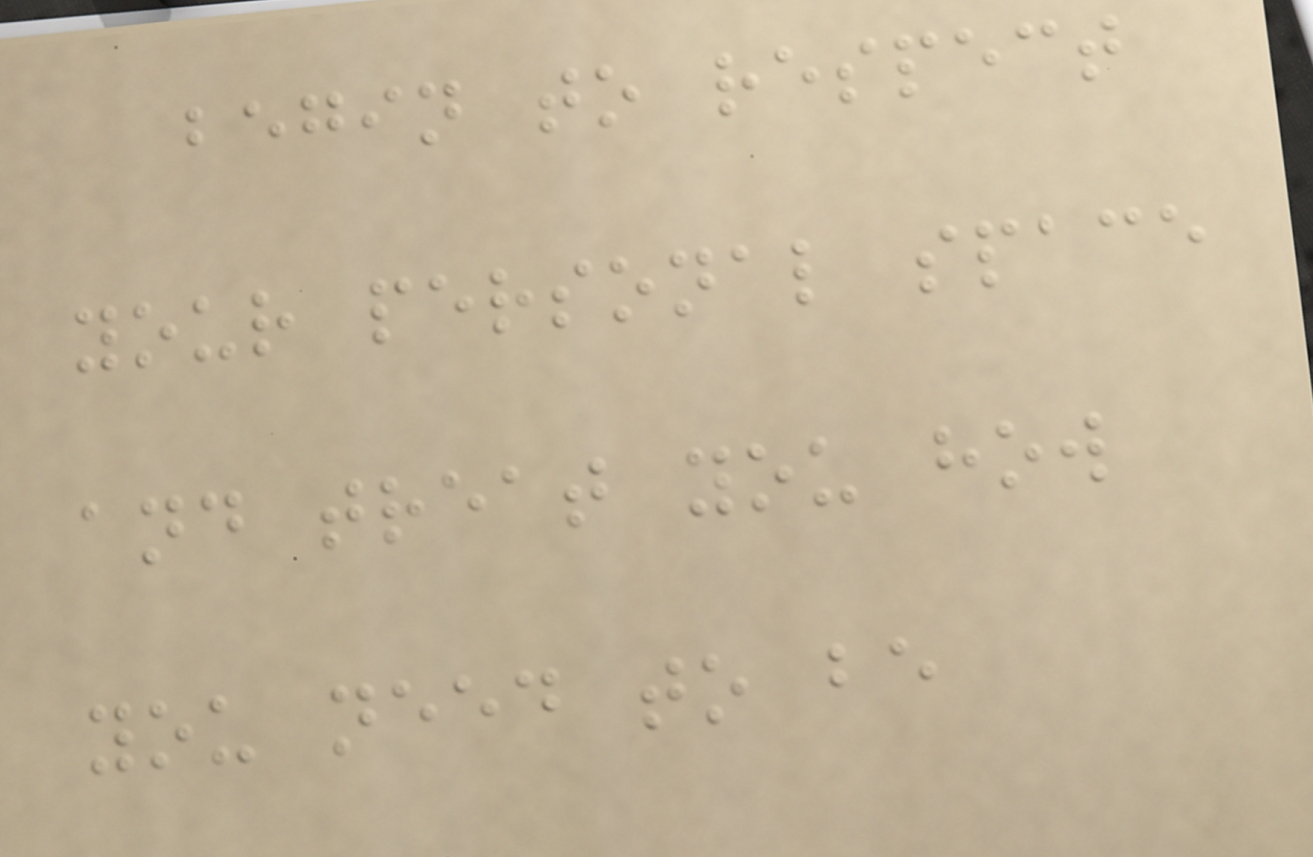begin to respect
your personal space
and treat you how
you need to be
